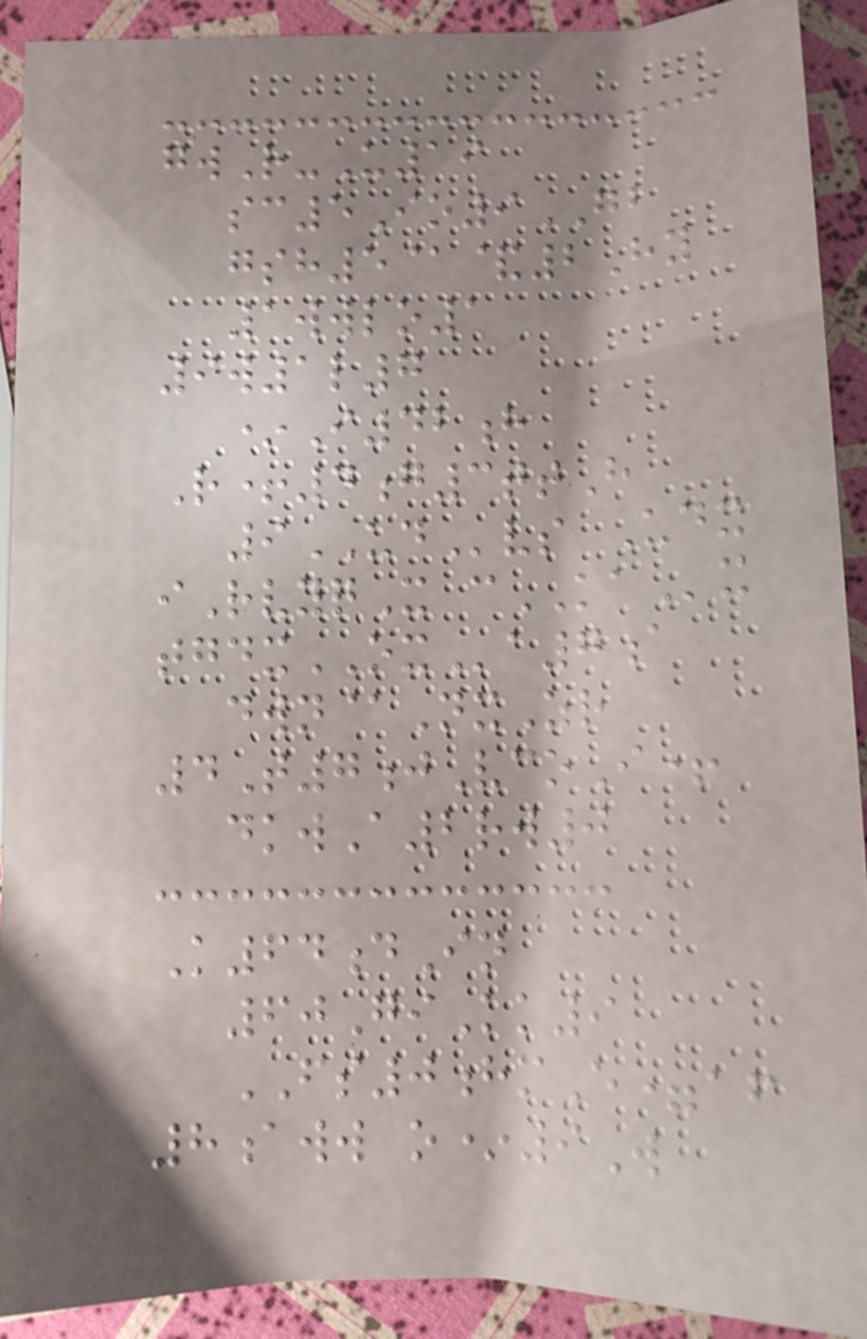gwR-U19
sc5Io9GB
gsh5@&2Hy
1wwlo1
9w1l7
*I42h
R+4g3ttH
9UDvs Udx
iRvyqX cKAx
tgdxOXa7a
dwn@NxZr
4T7jVcoI+
dkwA2rw0
K64dIn
60GiKk9
FS0hmE=af
8aww o*9W
